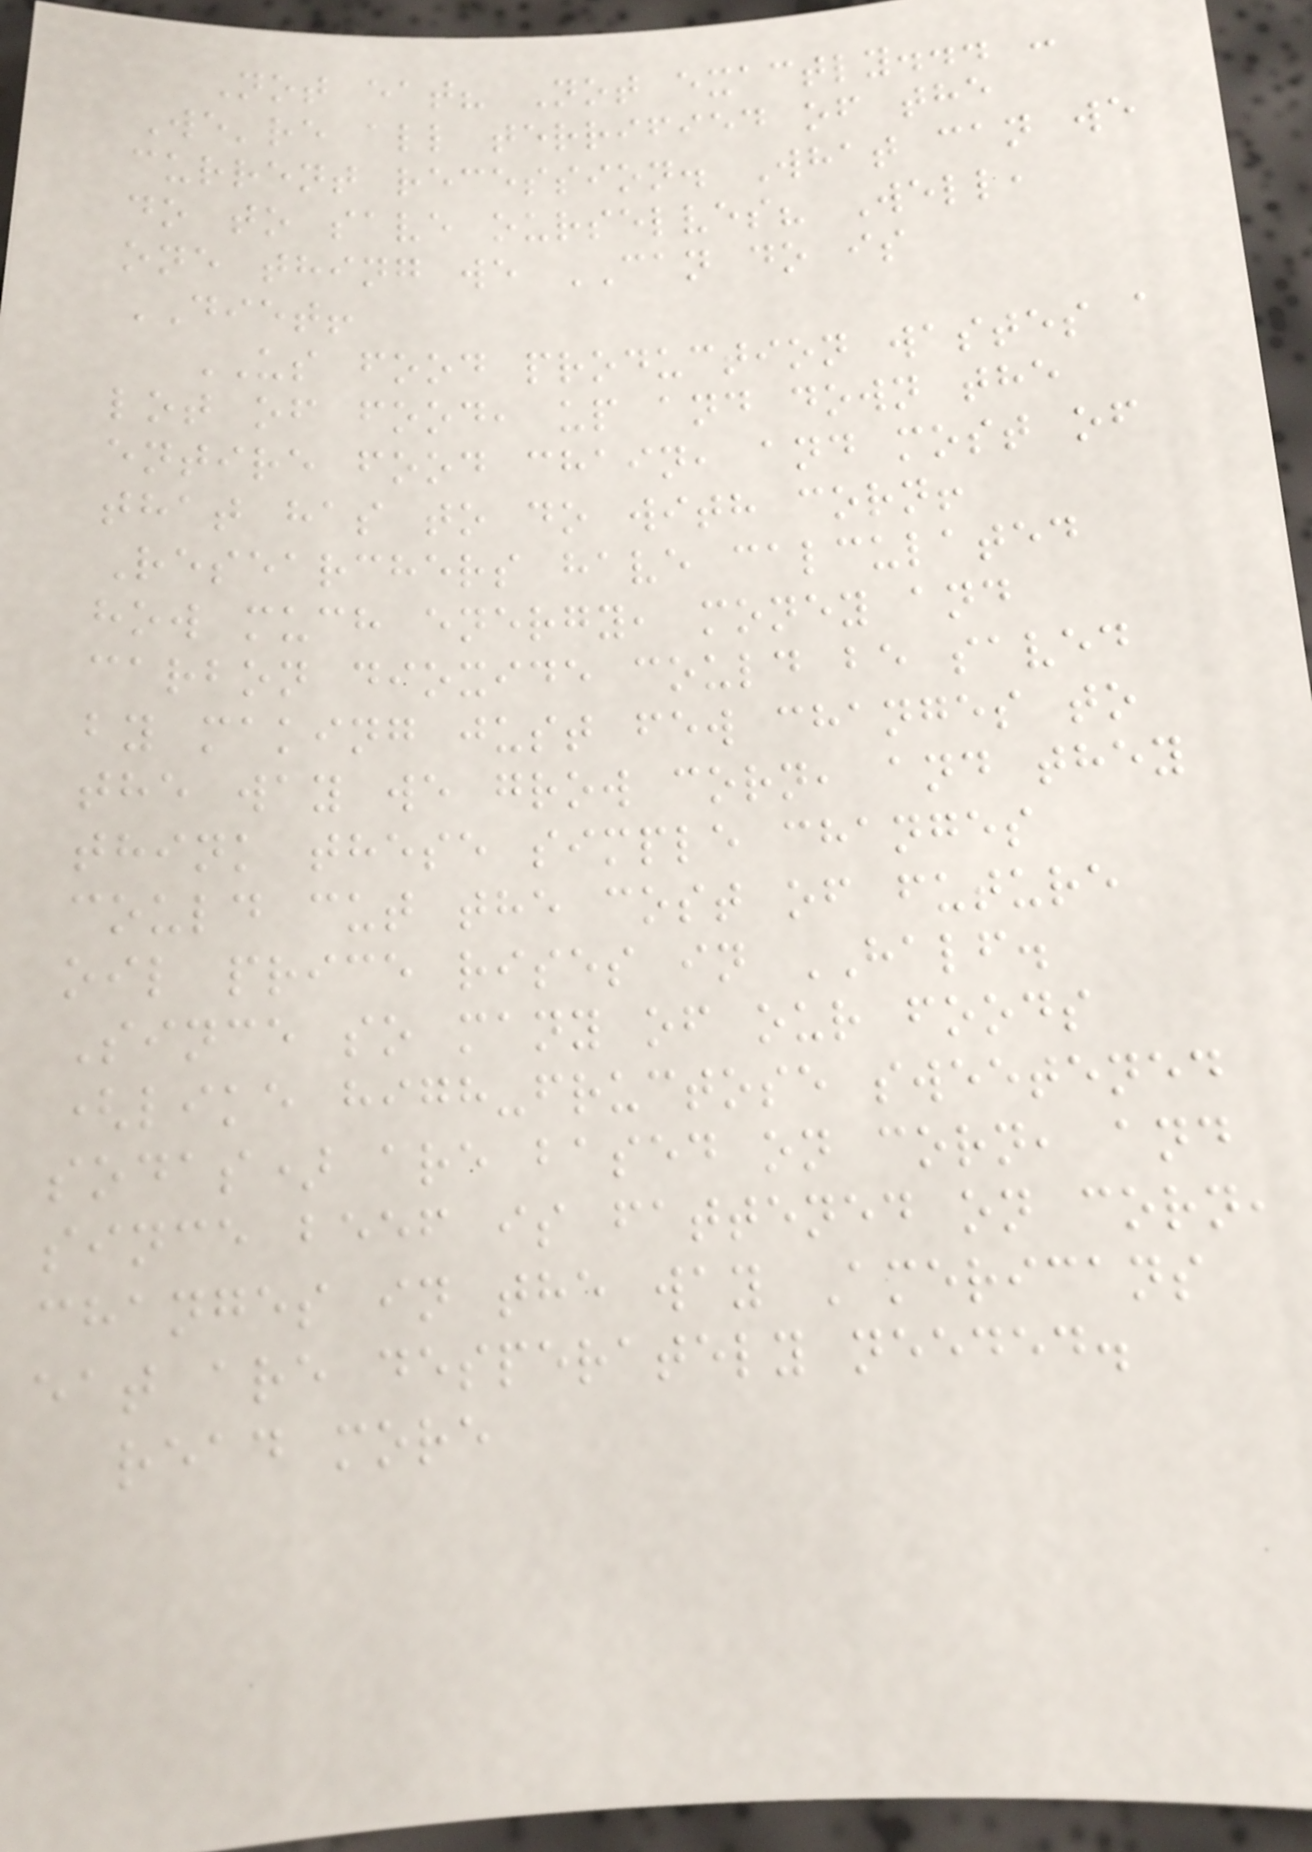Not eat? Not exactly... -
We're all terrified of the
current recession. What can we
do to save ourselves? Well,
one thing we CAN do is
DIET!
US food production wastes a
lot of food, up and down the
entire food chain, and most of
that has to do with corn!
Researchers have calculated
how much energy, money and
carbon dioxide could be saved
by making just few changes to
the way we grow corn, and they
think these simple changes
could cut the cost of future
oil price rises in HALF.
Since so many of our foods
(like high-fructose sweetened
sodas) are based on corn, and
since beef is fattened on corn,
changes in the way Americans
eat are desperately needed.
read more
